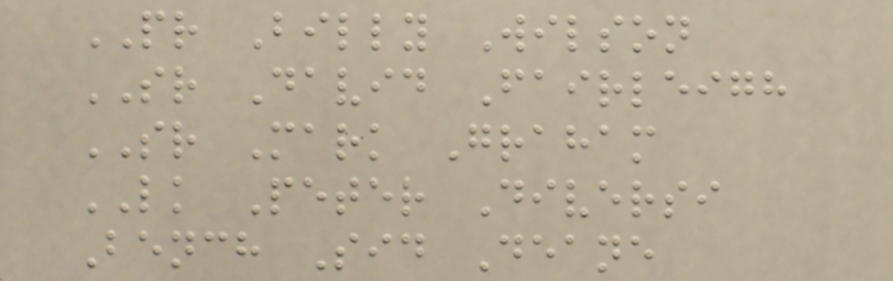PR Billy Wilson
SR David Fairleigh
SR Mark Graham
LK Peter Diversi
Bench Sid Deane
